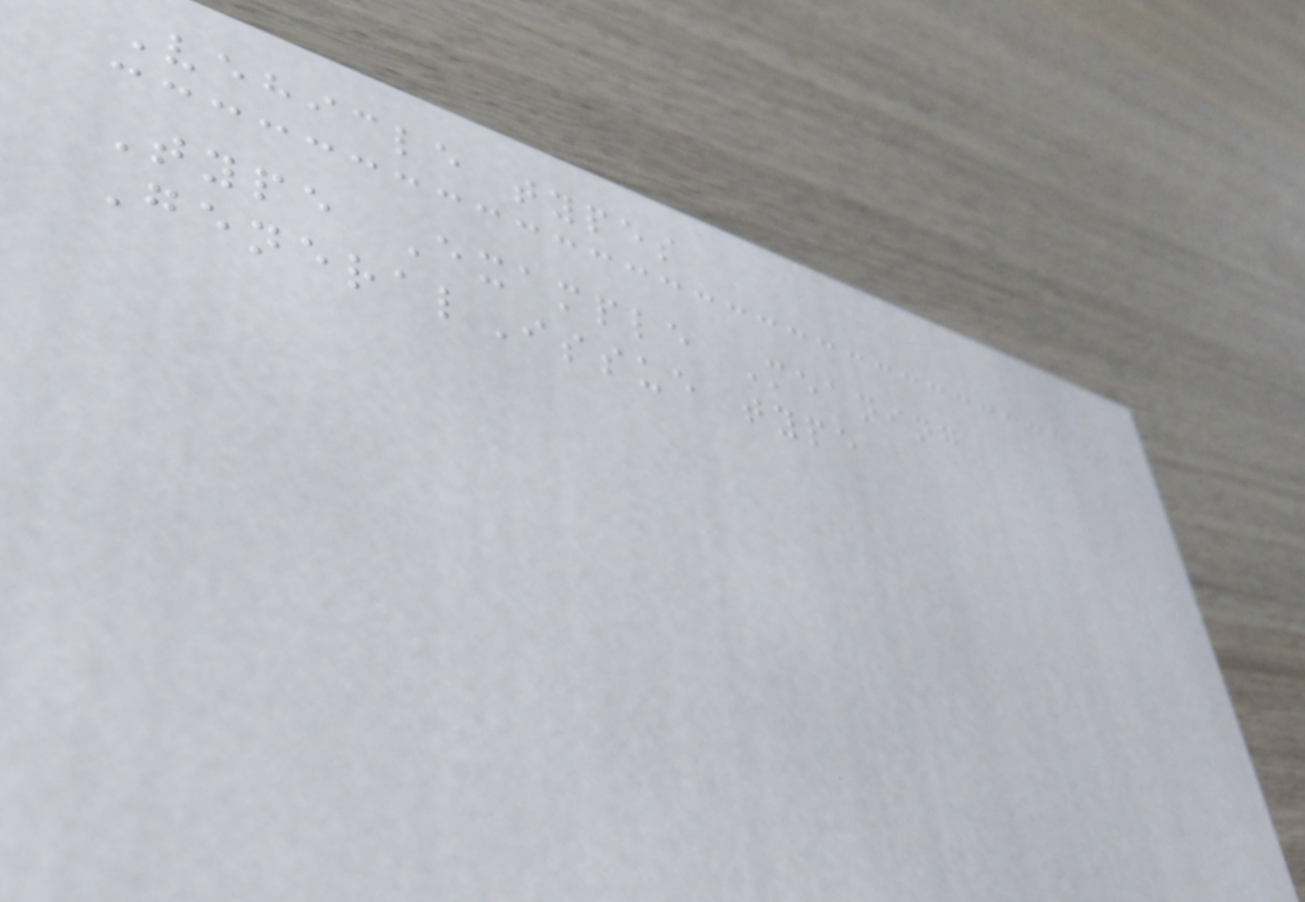Vehicle types
Type Example Meaning
GeneralIssue type
